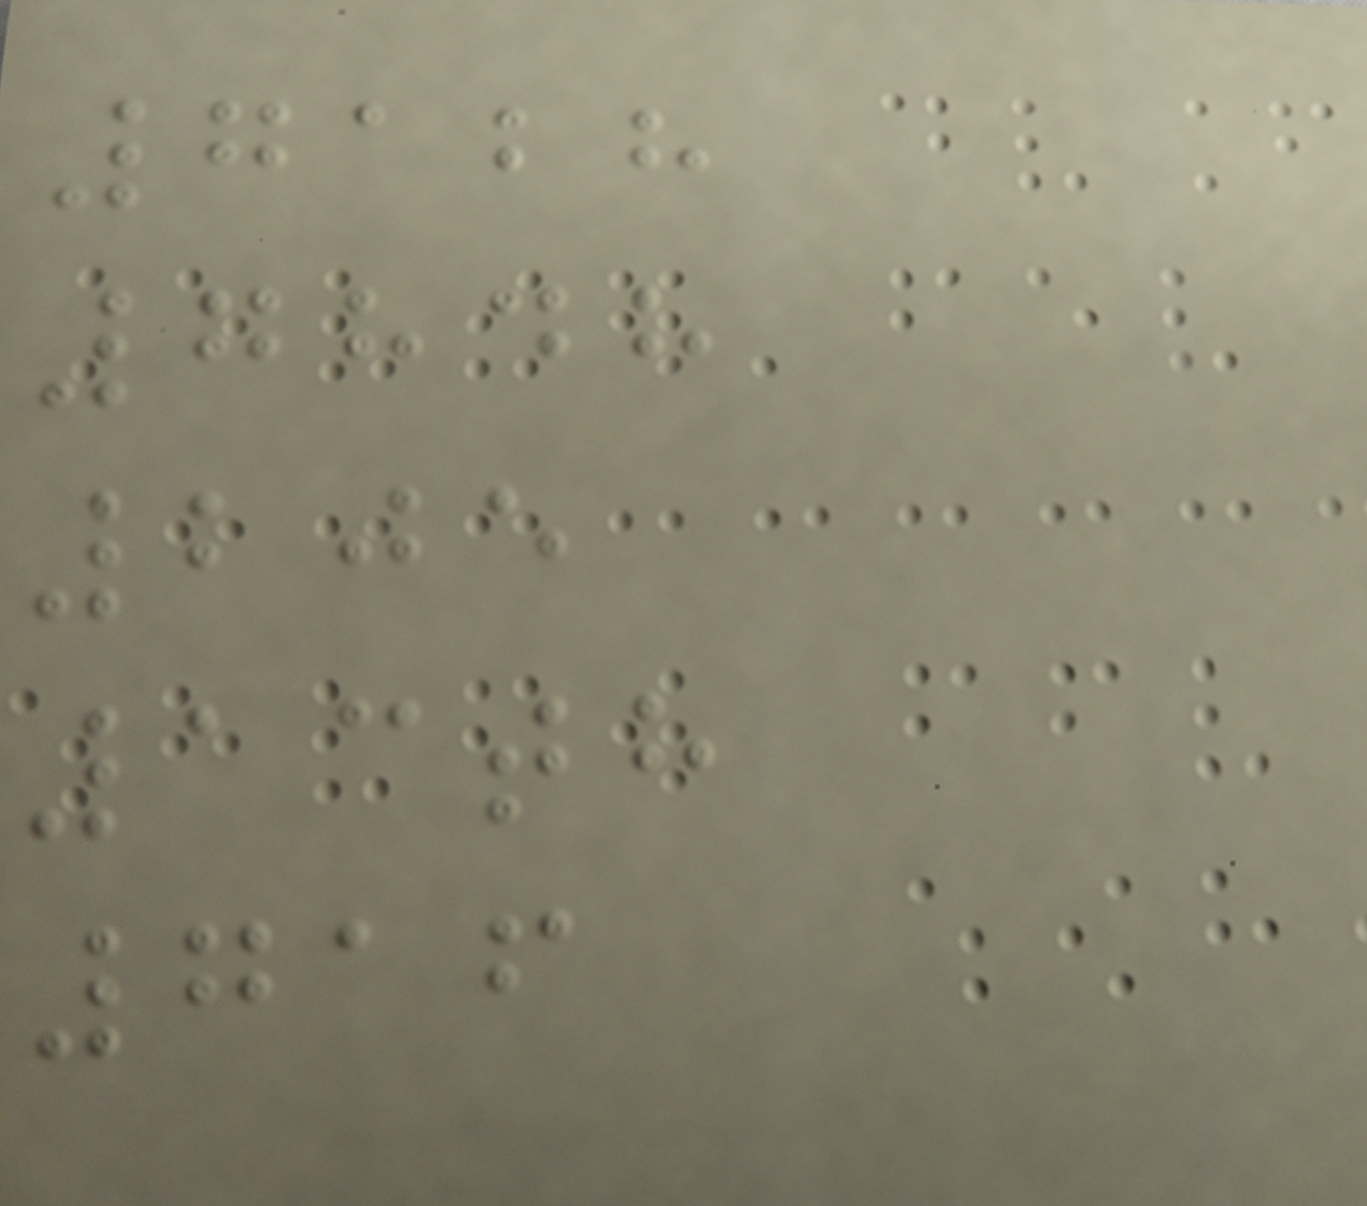7128
7848
205
13th
716
